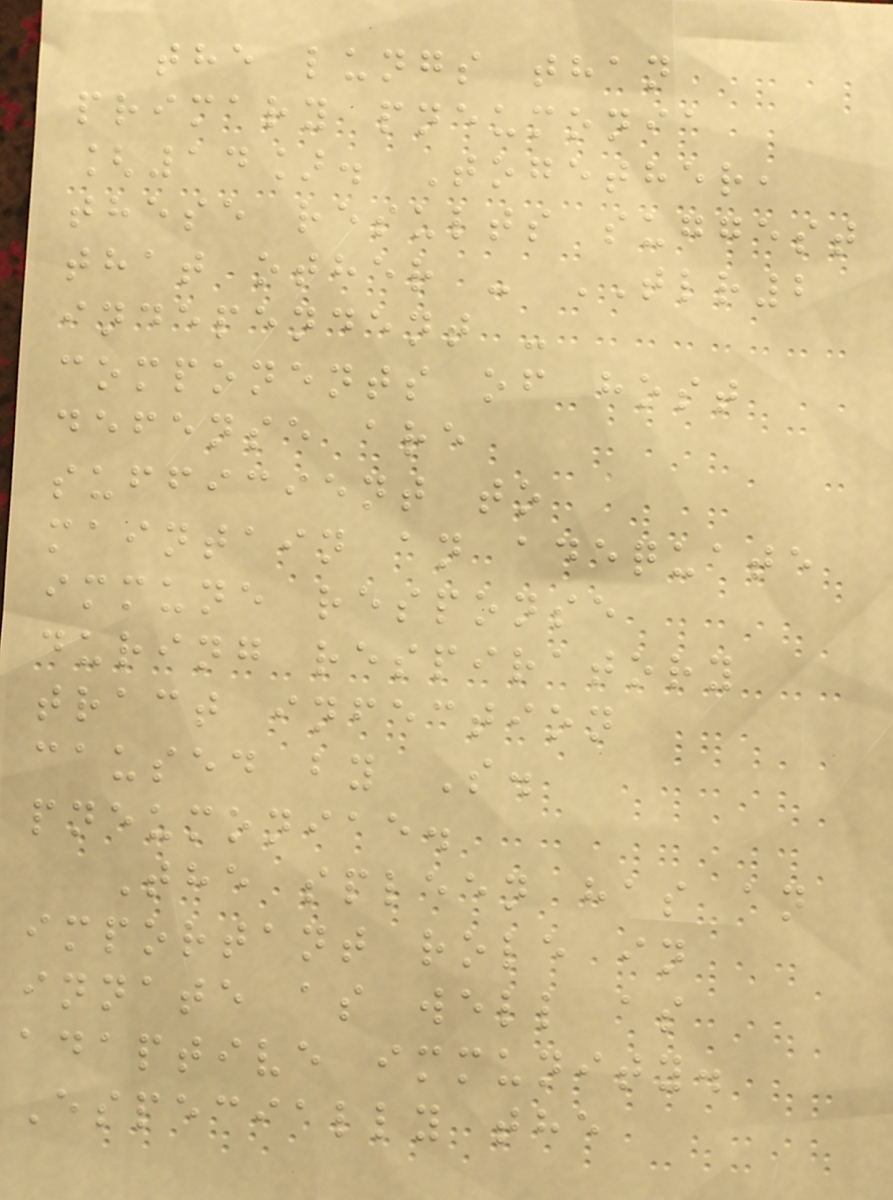the lungs than
primary pneumonia
[14]. Together,
these results suggest
that other - TLR2
independent -
components of host
defense are
sufficient to
maintain an adequate
immune response
during respiratory
tract infection
caused by S.
pneumoniae.
The spleen has an
important role in
innate as well as
adaptive immunity.
Especially the
